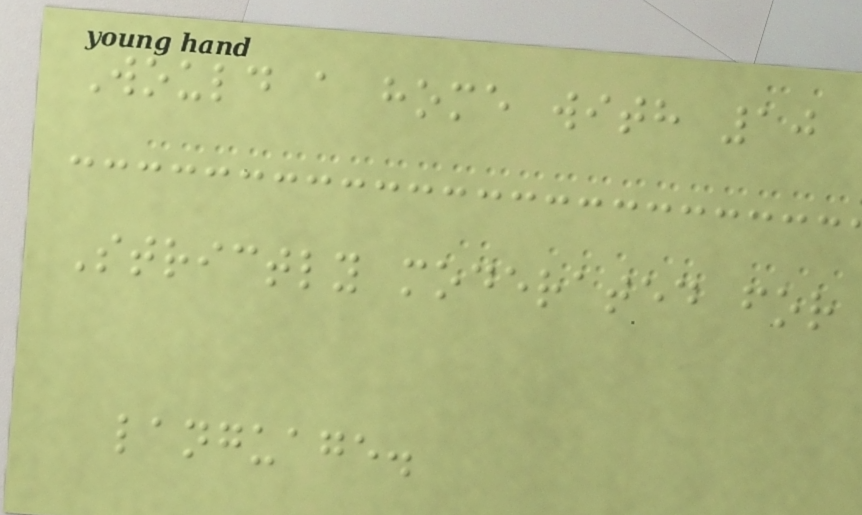Would a home with 10
Strictly moderated for
language.
